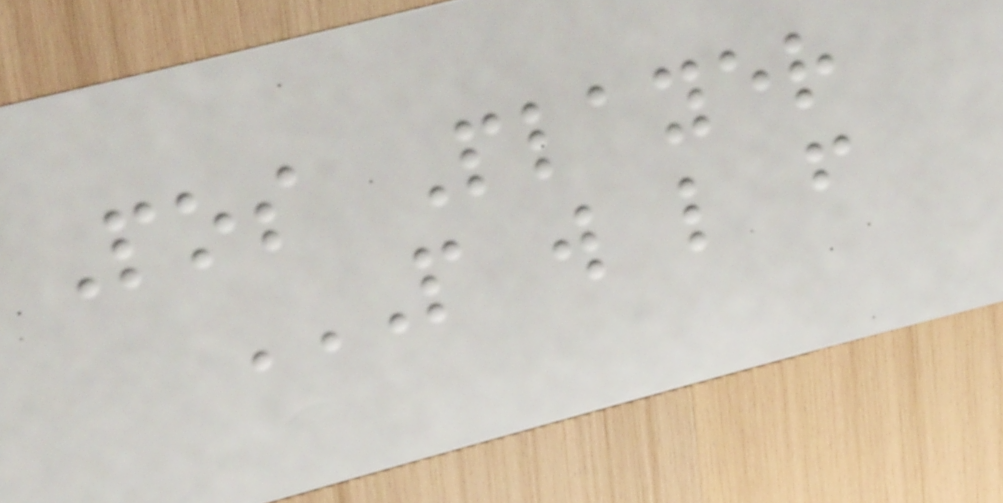Pos Player
P W L F
